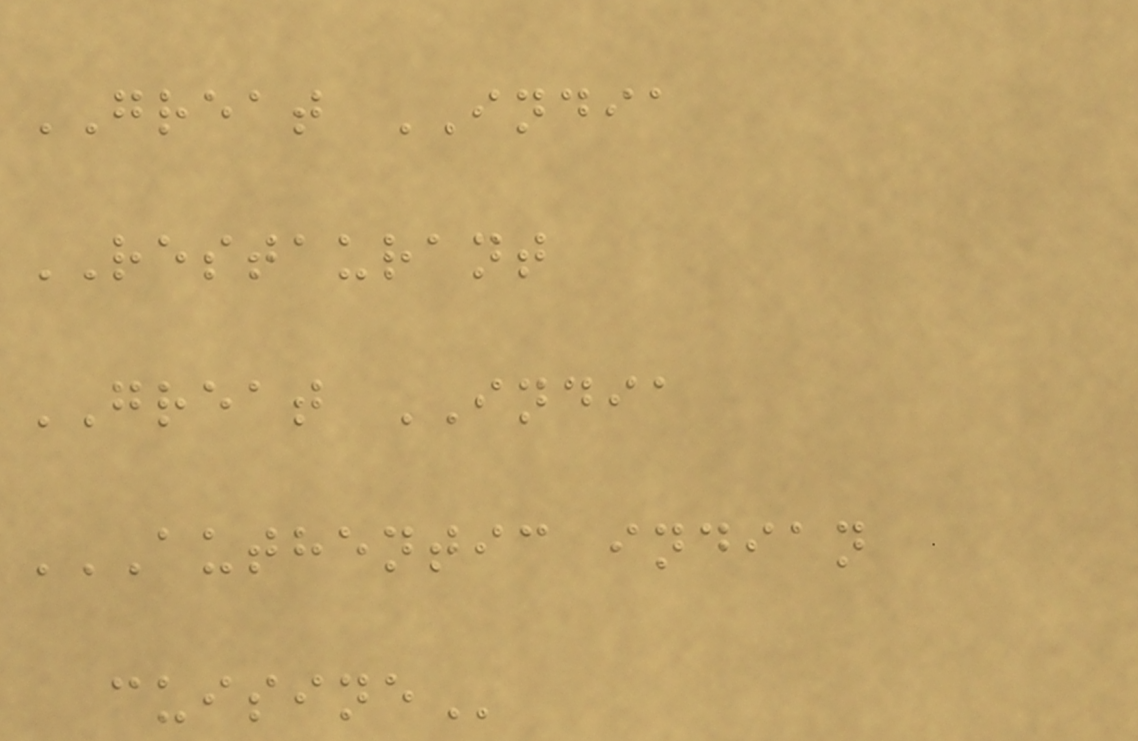GREAT INDIA
RESTAURANT
GREAT INDIA
AUTHENTIC INDIAN
CUISINE
